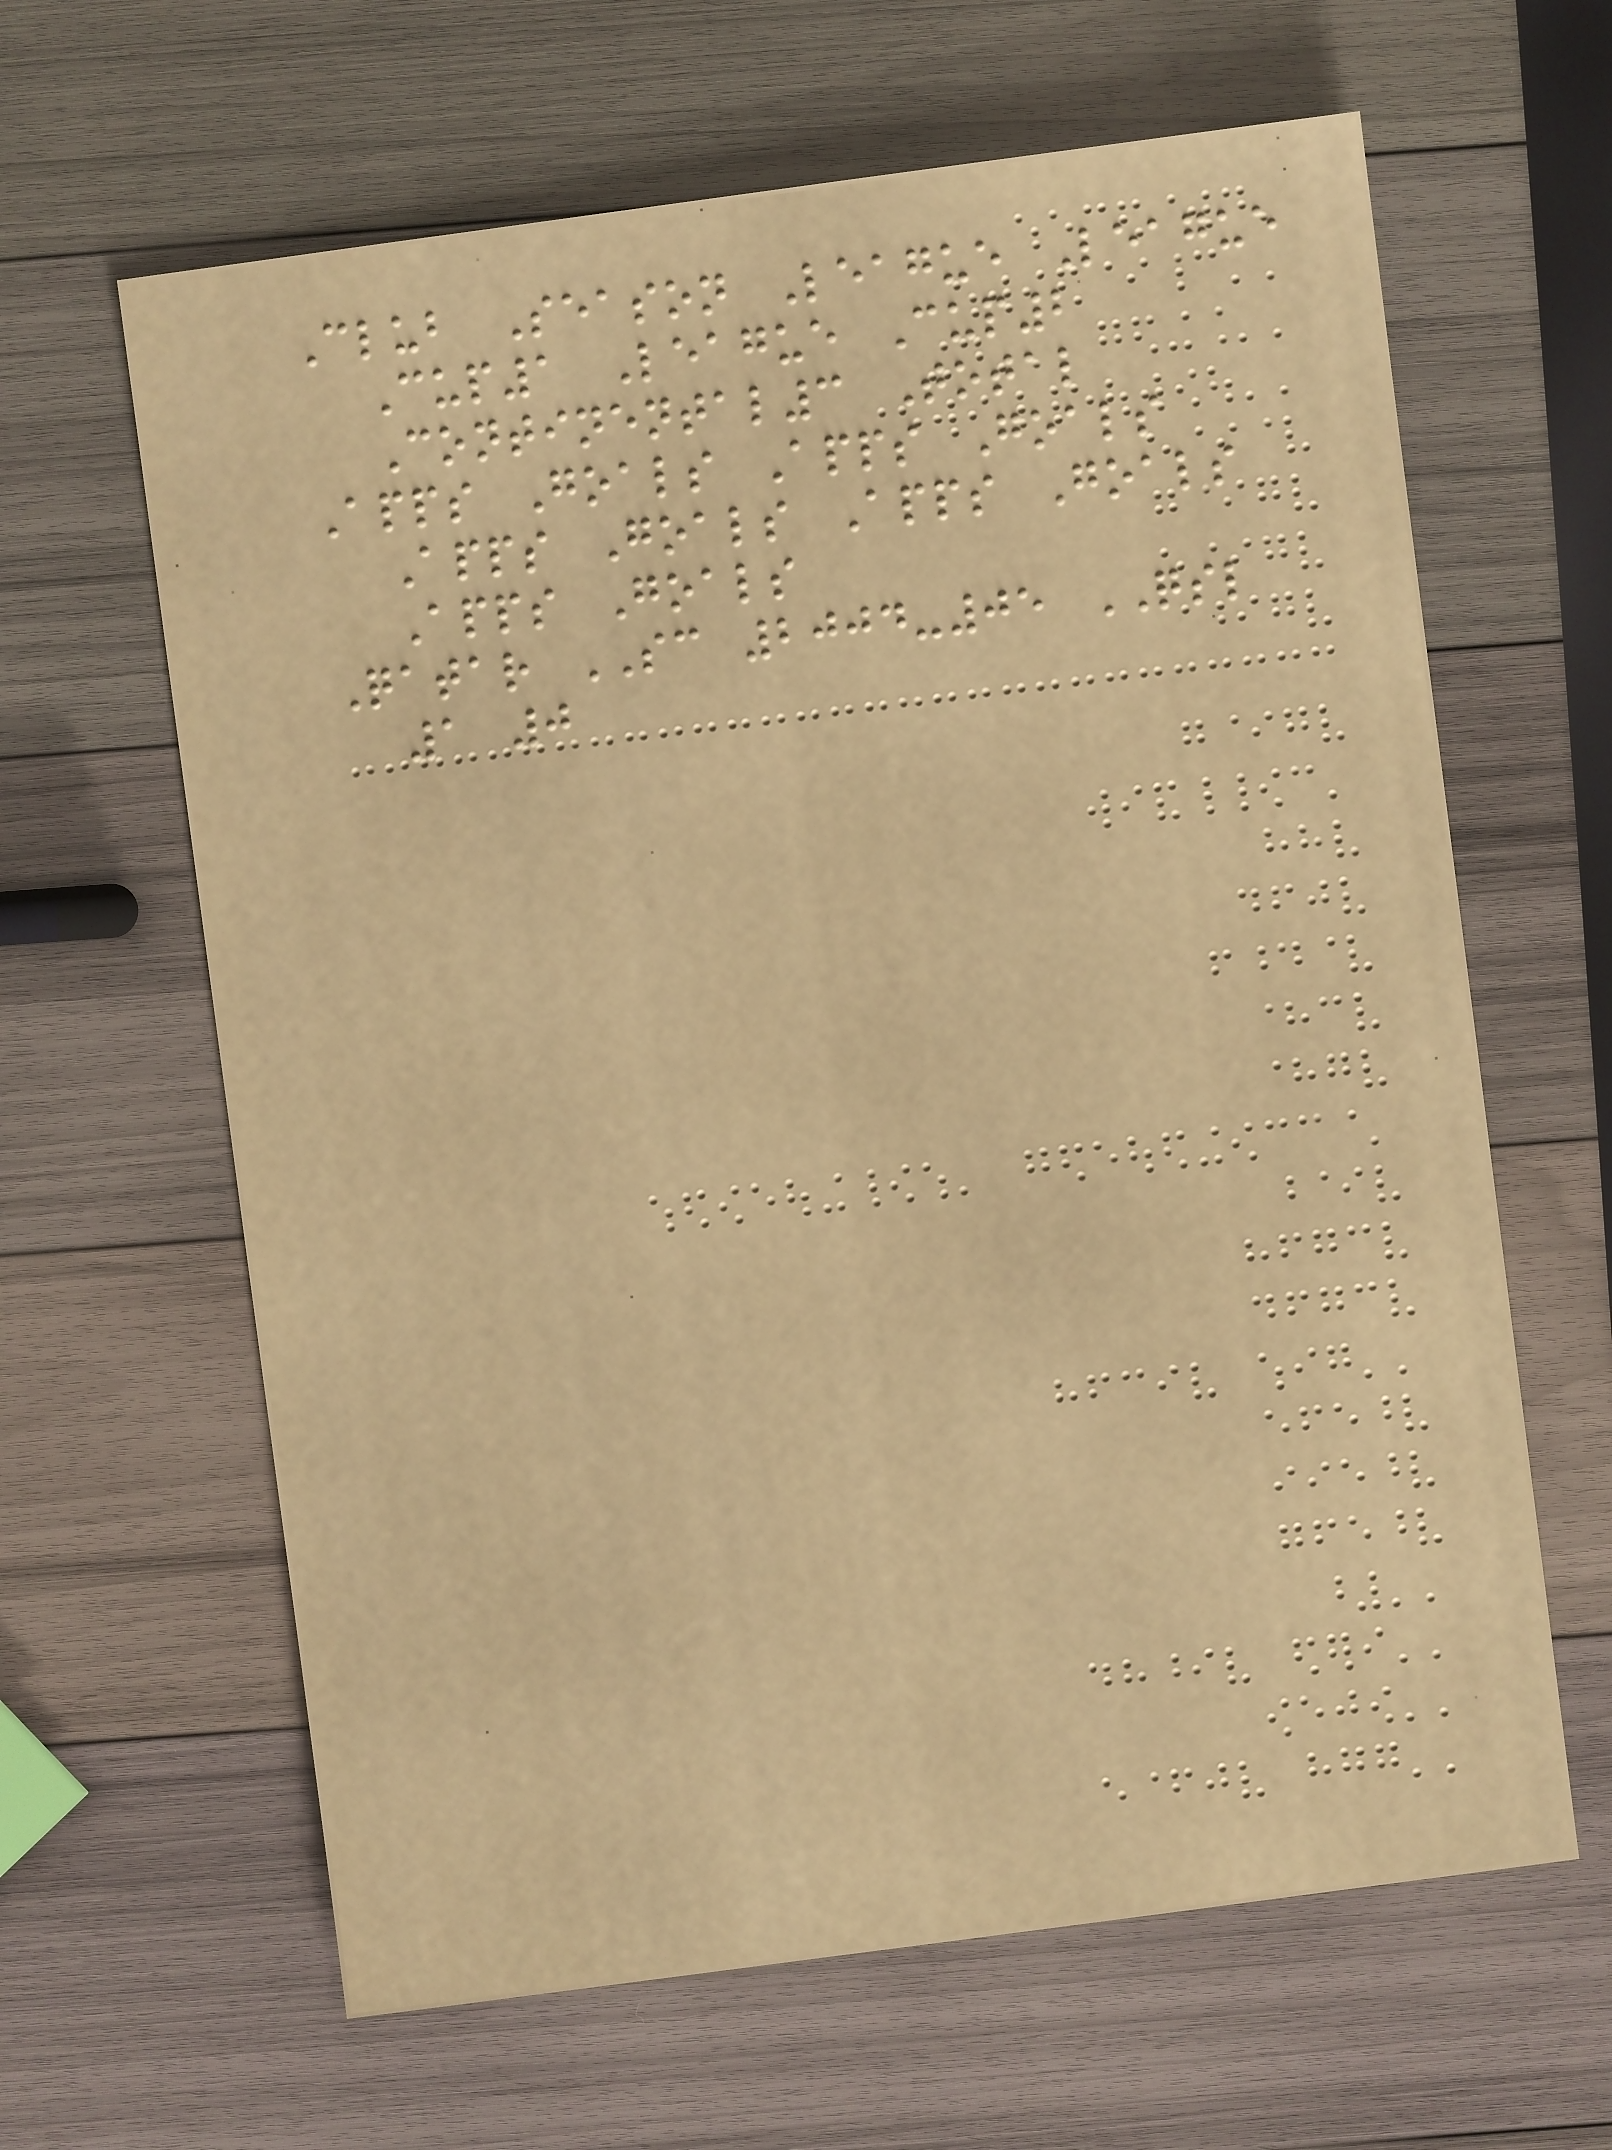Club Season League League
Cup1 League Cup2
Continental3 Total
Apps Goals Apps Goals
Apps Goals Apps Goals
Apps Goals
Qatar SC 2004-05 QSL
1 0
